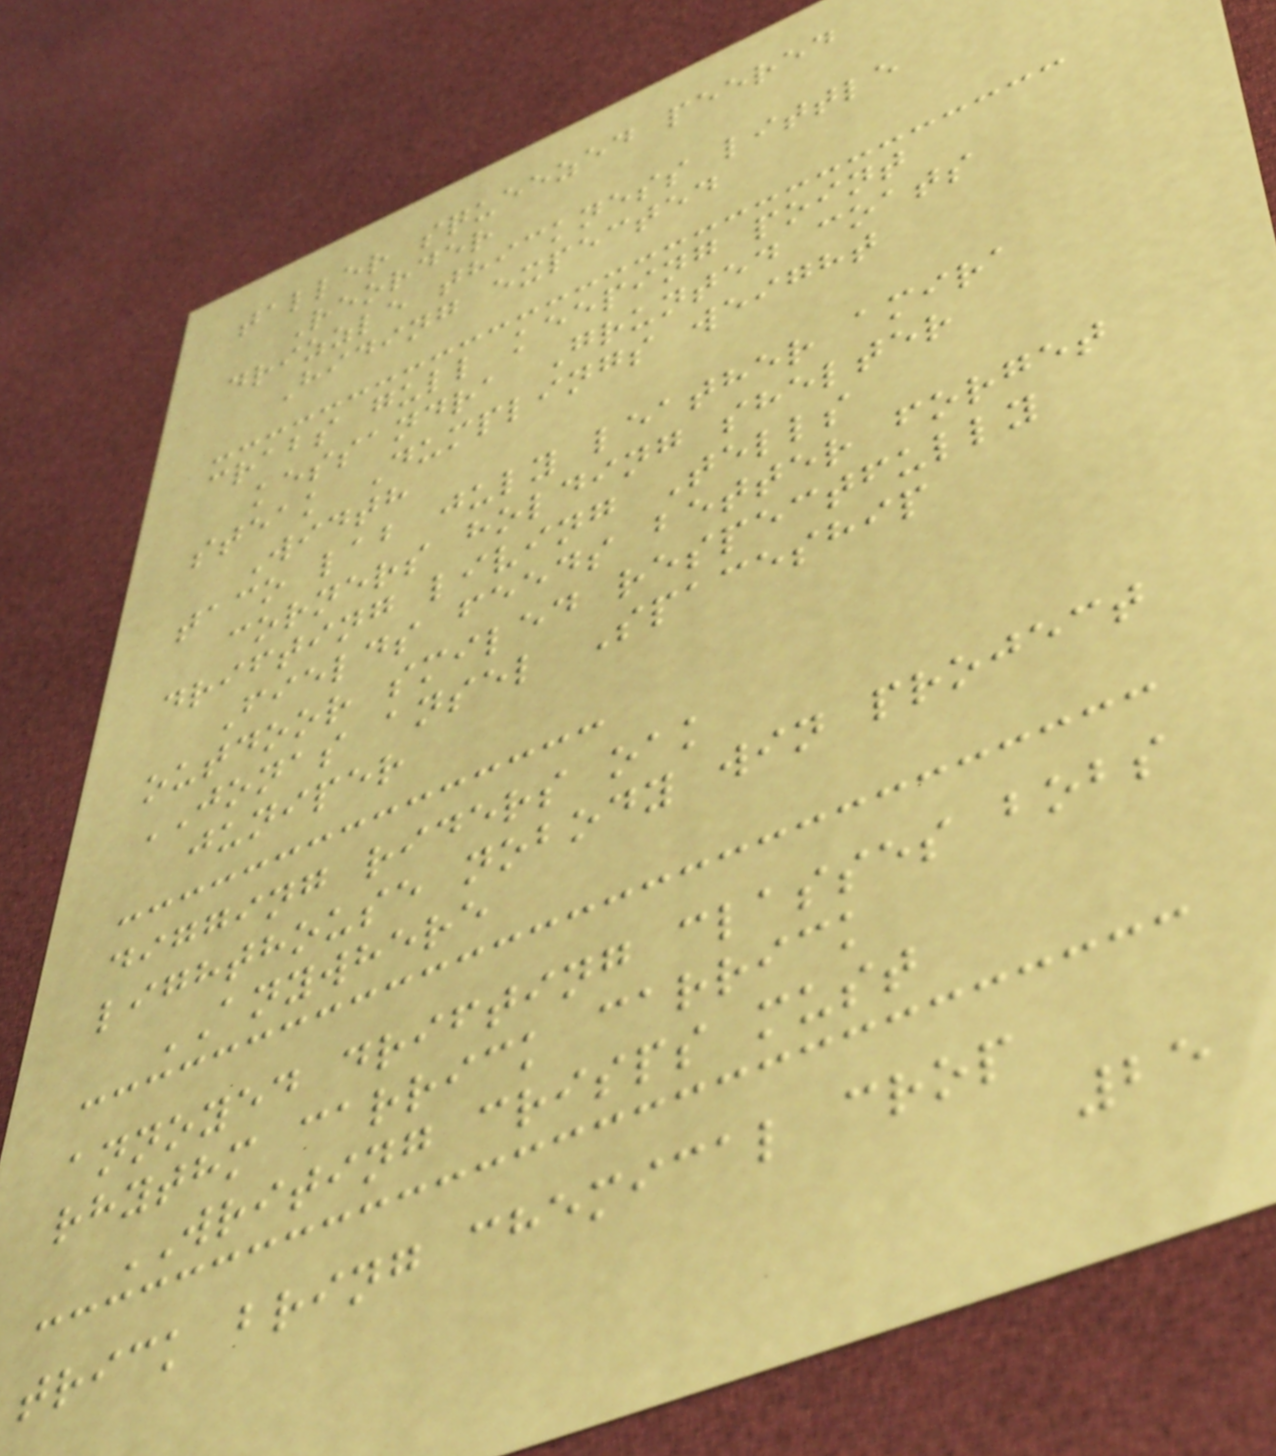taller squeezed peered
Reorder
drizzle thickness little
Hiding expected
crabs gull keeping point
kessandra Grunted coats
steak Dumplings weight
Width
taco lab july leather amira
corners holding shelter
drifting living Tells
Fields feeds better forget
outdoor smiled respectfully
JONAS ansel Spaceship
juniper
digging riders oak
lighthouse nobody win project
ANYWHERE
annoyed drifting classes bobs
rhythm carrick carrick
WRITING crisps must
trick bring chemical crop
25
